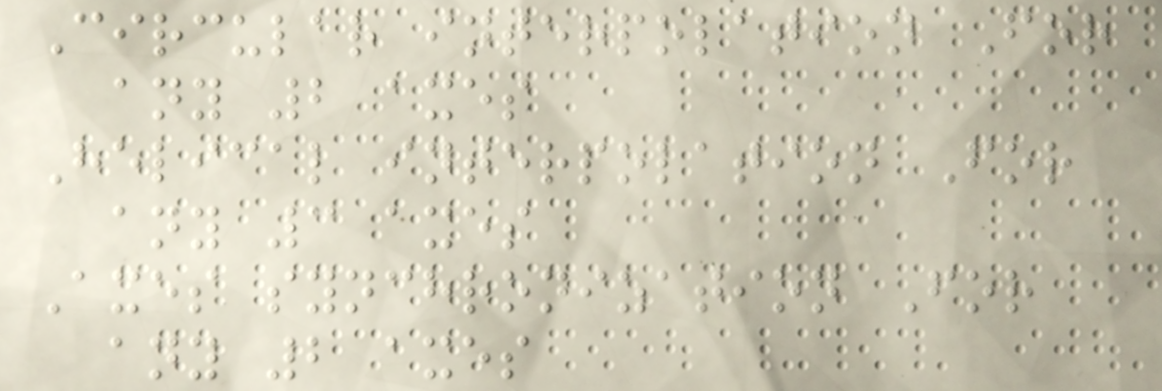Circular interpolation For
any 2 axes
Helical interpolation For
any 3 axes
Axes synchronization For
any 2 axes
